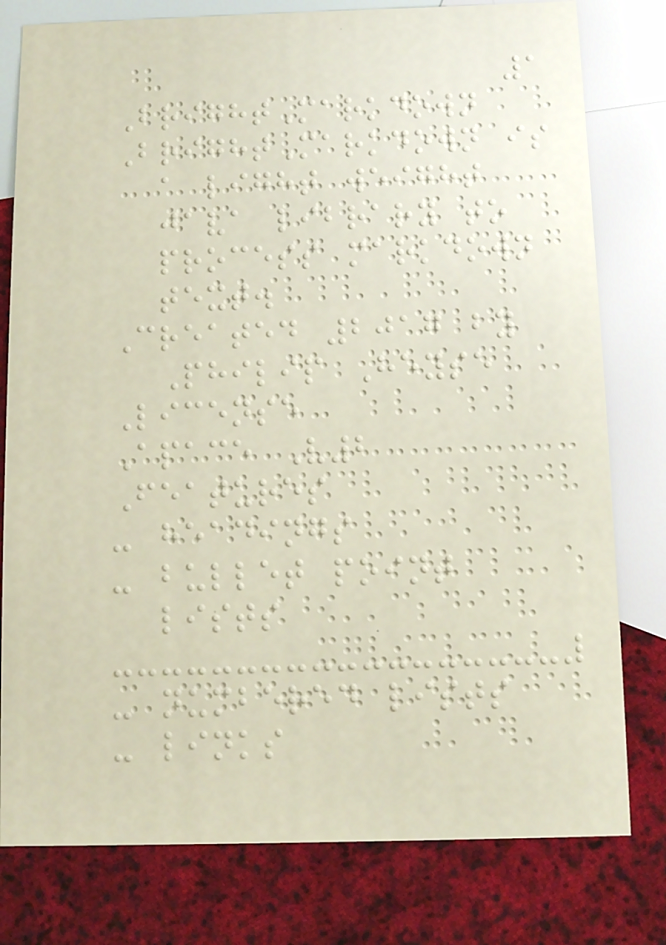1
BrightMarkdown
BrightMarkdown is
a light weight
java library to
process markdown
text.
Created 2017 by
Philip Heyse
License
Apace V2
Features
- headings
- bullet point
lists
- numbered lists
- links
